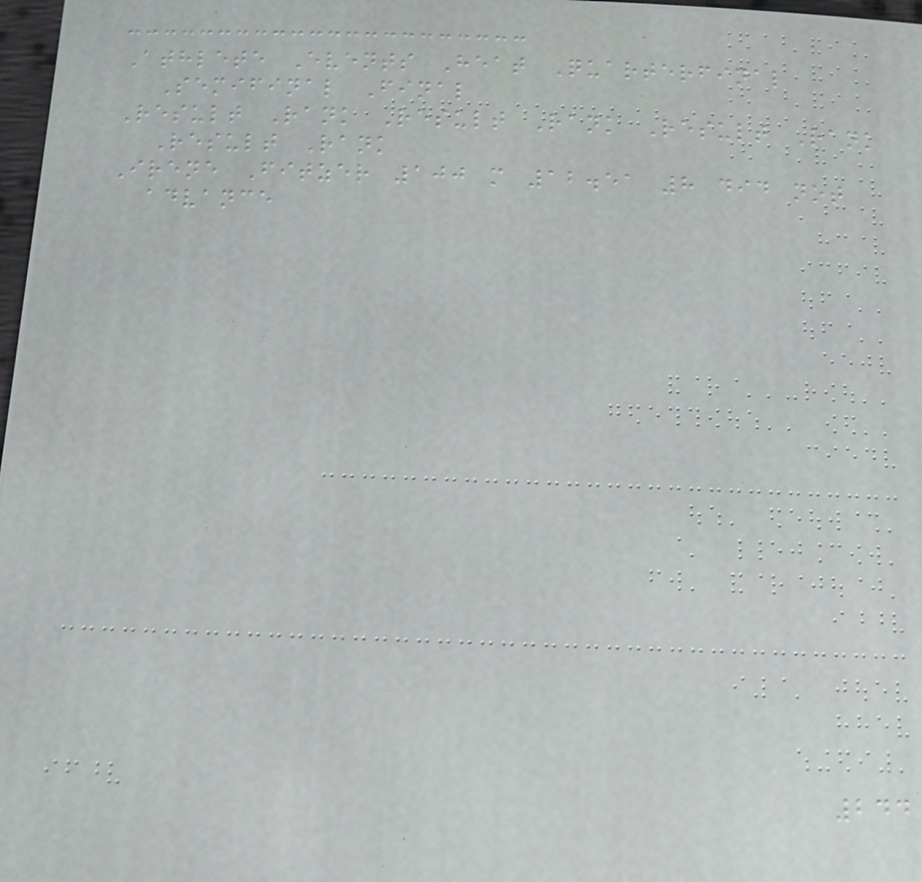Athlete Events Heat Quarterfinal
Semifinal Final
Result Rank Result Rank Result Rank
Result Rank
Irene Fitzer 100 m 12.51 8 did not
advance
244
